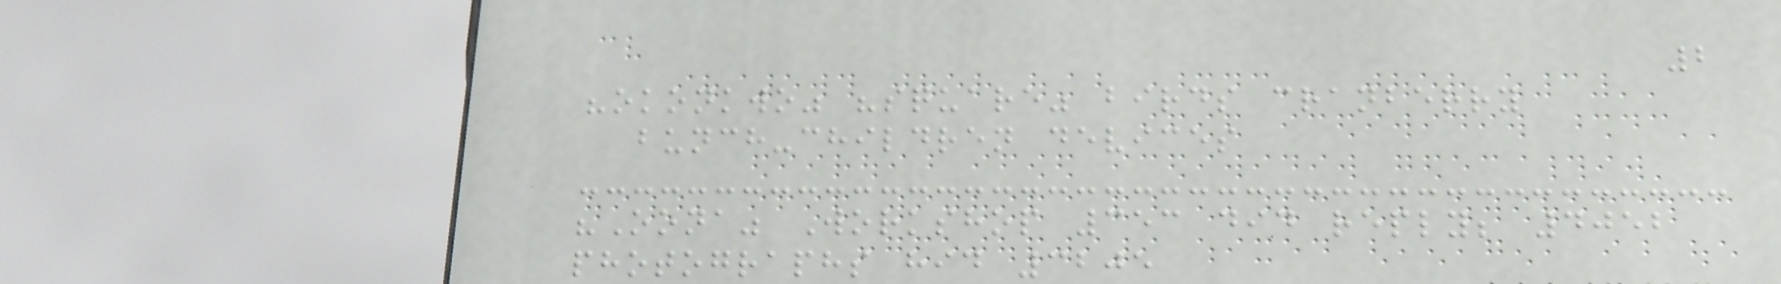2
"okonkwo" "square" birds cranberry
bunch-children devices
"Oona" Workshop 353 did reply; 4052
photographs hid 3205
